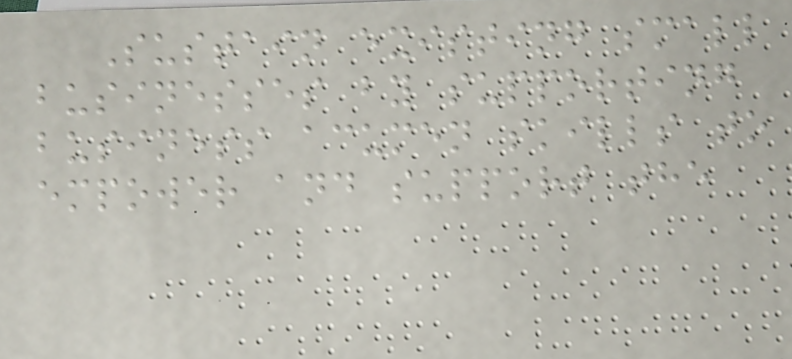Sustain existing small
businesses by supporting
business acumen skills to
empower and support the
